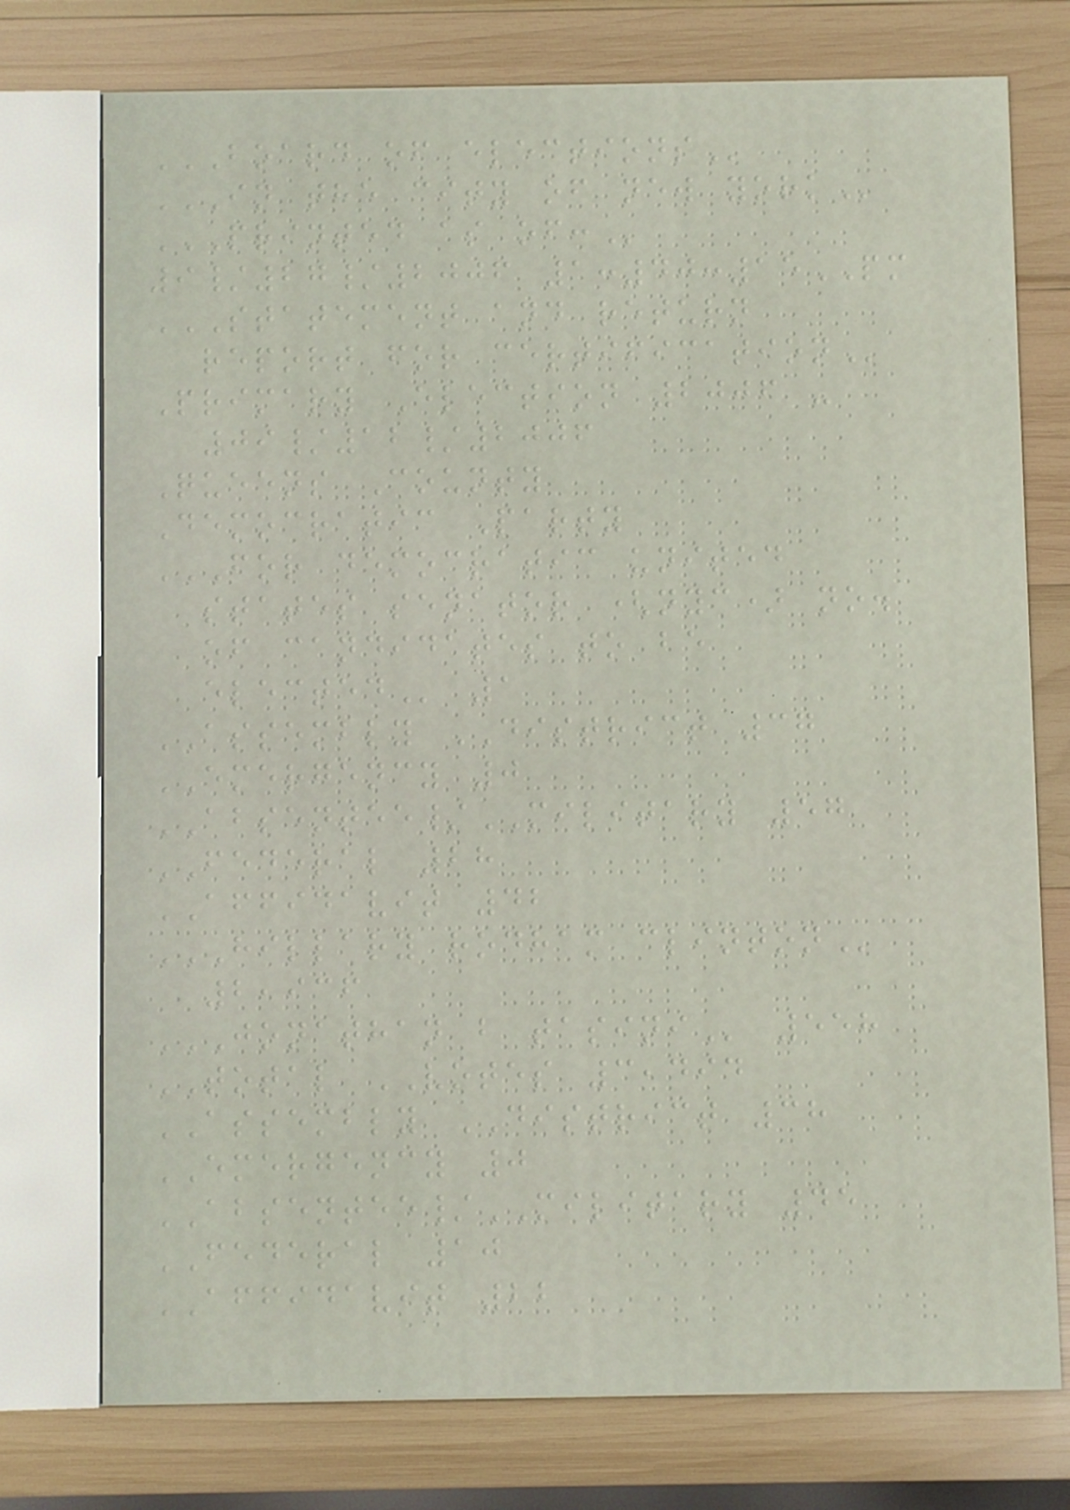BOARD OF ELECTIONS
IN THE CITY OF NEW YORK
PRINTED AS OF:
9/27/2006 1:40:15PM
STATEMENT AND RETURN
REPORT FOR CERTIFICATION
Primary Election 2006 -
09/12/2006
Queens County
Democratic Party
FOR DEMOCRATIC UNITED
STATES SENATOR (NYC) NO.
OF CANDIDATES TO BE
ELECTED 1
ASSEMBLY DISTRICT 37
EMERGENCY 0
ABSENTEE/MILITARY 57
FEDERAL 28
AFFIDAVIT 42
HILLARY RODHAM CLINTON
2,936
JONATHAN B TASINI 558
TOTAL VOTES 3,494
ASSEMBLY DISTRICT 38
EMERGENCY 0
ABSENTEE/MILITARY 45
FEDERAL 10
AFFIDAVIT 22
